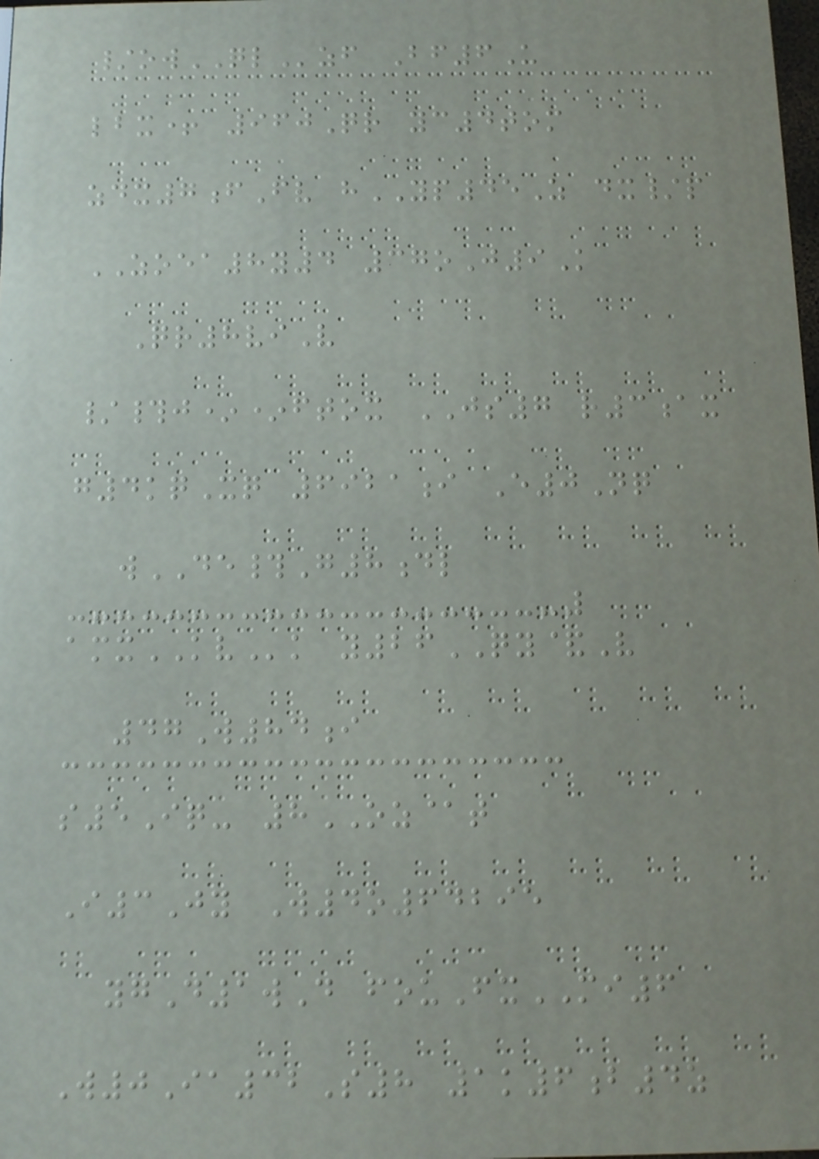/owQLzf Bf6U
lbx+ 960Qr yc4tom
zdx7fFv hYP45Z dx/p
ZOEA8y4 37oJ9K
Qr8viV
/#j**ftox JS7 r3ax
g4kqXq 6921i E0Nq
wDE#G8dl
amxKVk y26QY&V
47W84i
s5Iq- 8OZ@t
I3Jy W4o64295
ygD1wD fouFxMI6
W0Ia32S8 1k6b4z
